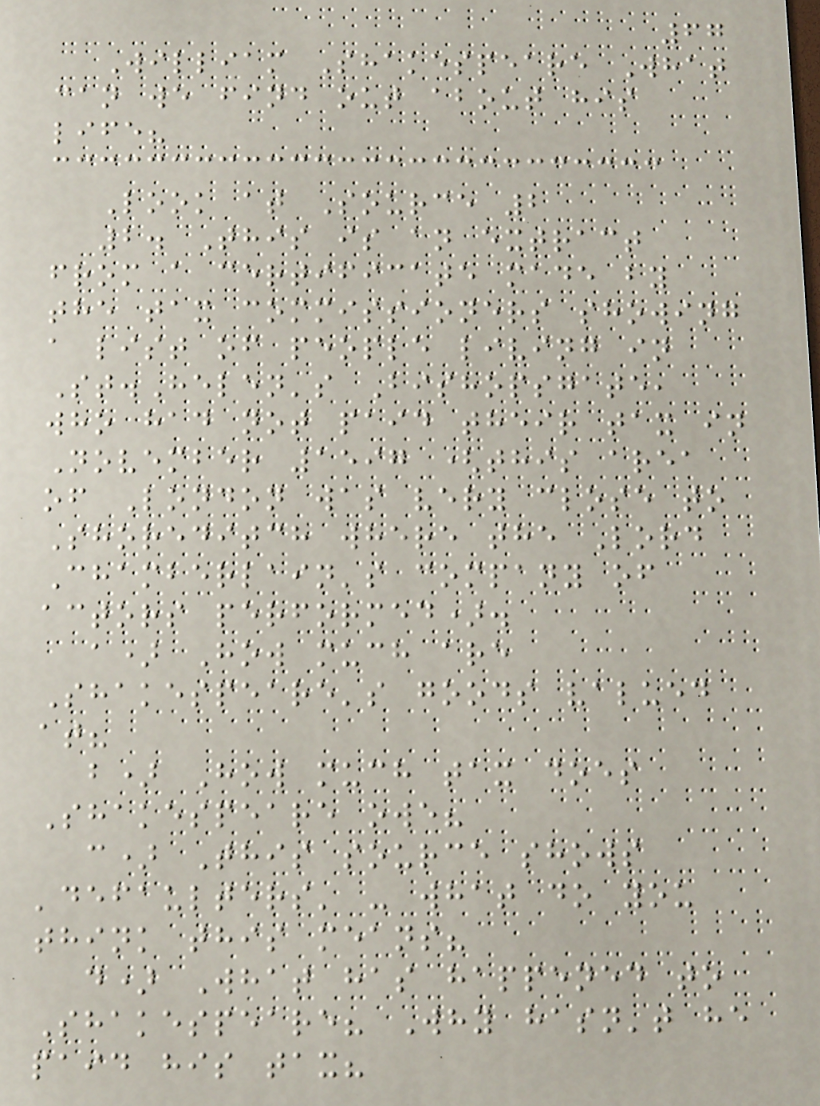67
William Shakespeare What
can we find out about his
life?
Look at Source 2
2. This is an extract
from a certificate made by
the tax commissioners showing
a list of people living in
St.Helen's Bishopsgate,
who had not paid their tax in
November 1597 (this area
of London was very close to
Shoreditch where the Lord
Chamberlain's company of
actors performed).
a) How much are
Shakespeare's goods valued
at?
b) How much tax does
Shakespeare owe?
c) This source shows
'defaulters' - what do you
think this means?
d) What has happened to
Shakespeare? Why hasn't he
paid his tax?
